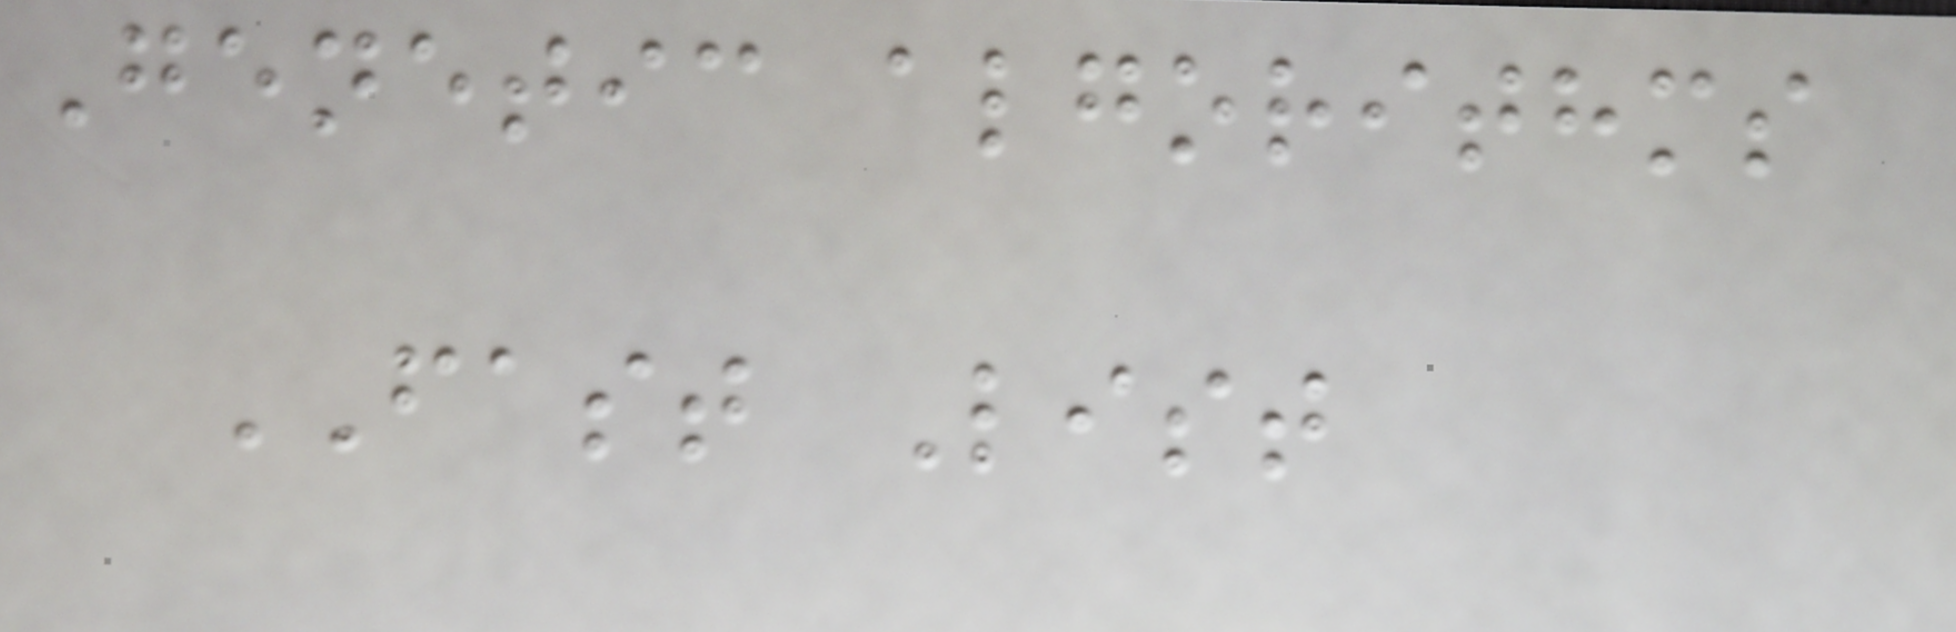Genetic algorithms
FAST List
